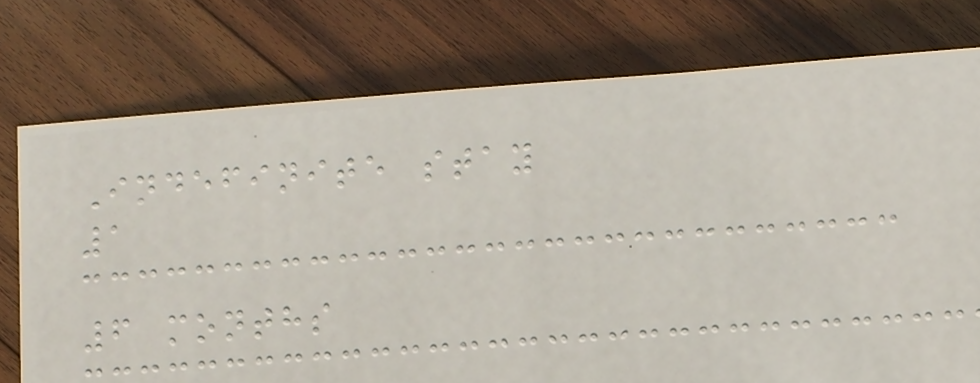Indefinite stay
1
6 months
